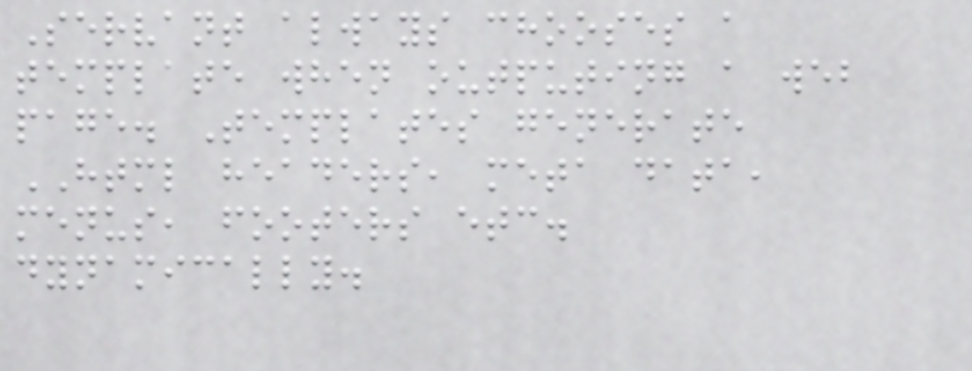Servant always chooses a
template when outputing a web
page. Templates generate
HTML headers, meta data,
menus, footers etc.
dynamically.
